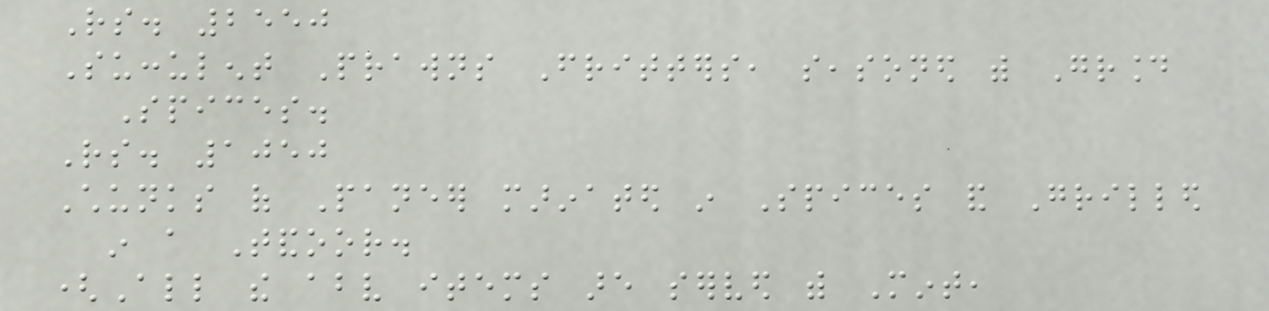Rs. 2550
Succulent Prawns Fritters, seasoned with Ground
Spices.
Rs. 1050
Chunks of Paneer marinated in Spices and Grilled
in a Tandoor.
(All the above items are served with Mint,
